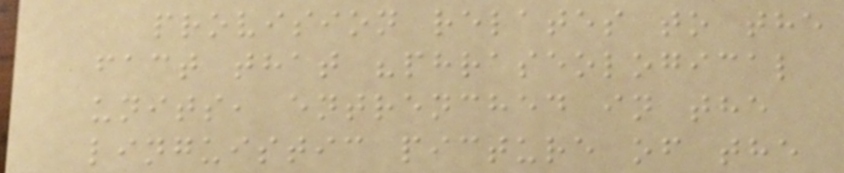provision relates to the
fact that "phraseological
units, entrenched in the
linguistic picture of the
